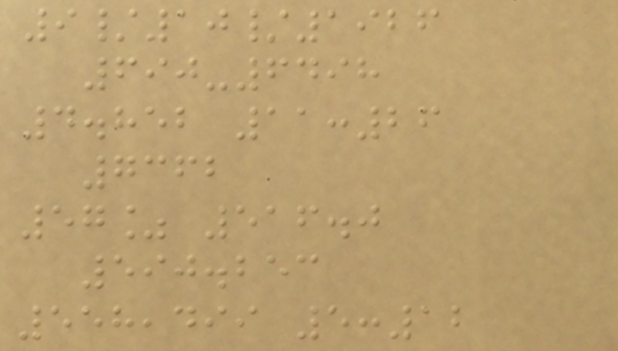9/10/1926
690-6498
4.852 11:26
7362
57% 516.0
590.253
558,499 5:12
